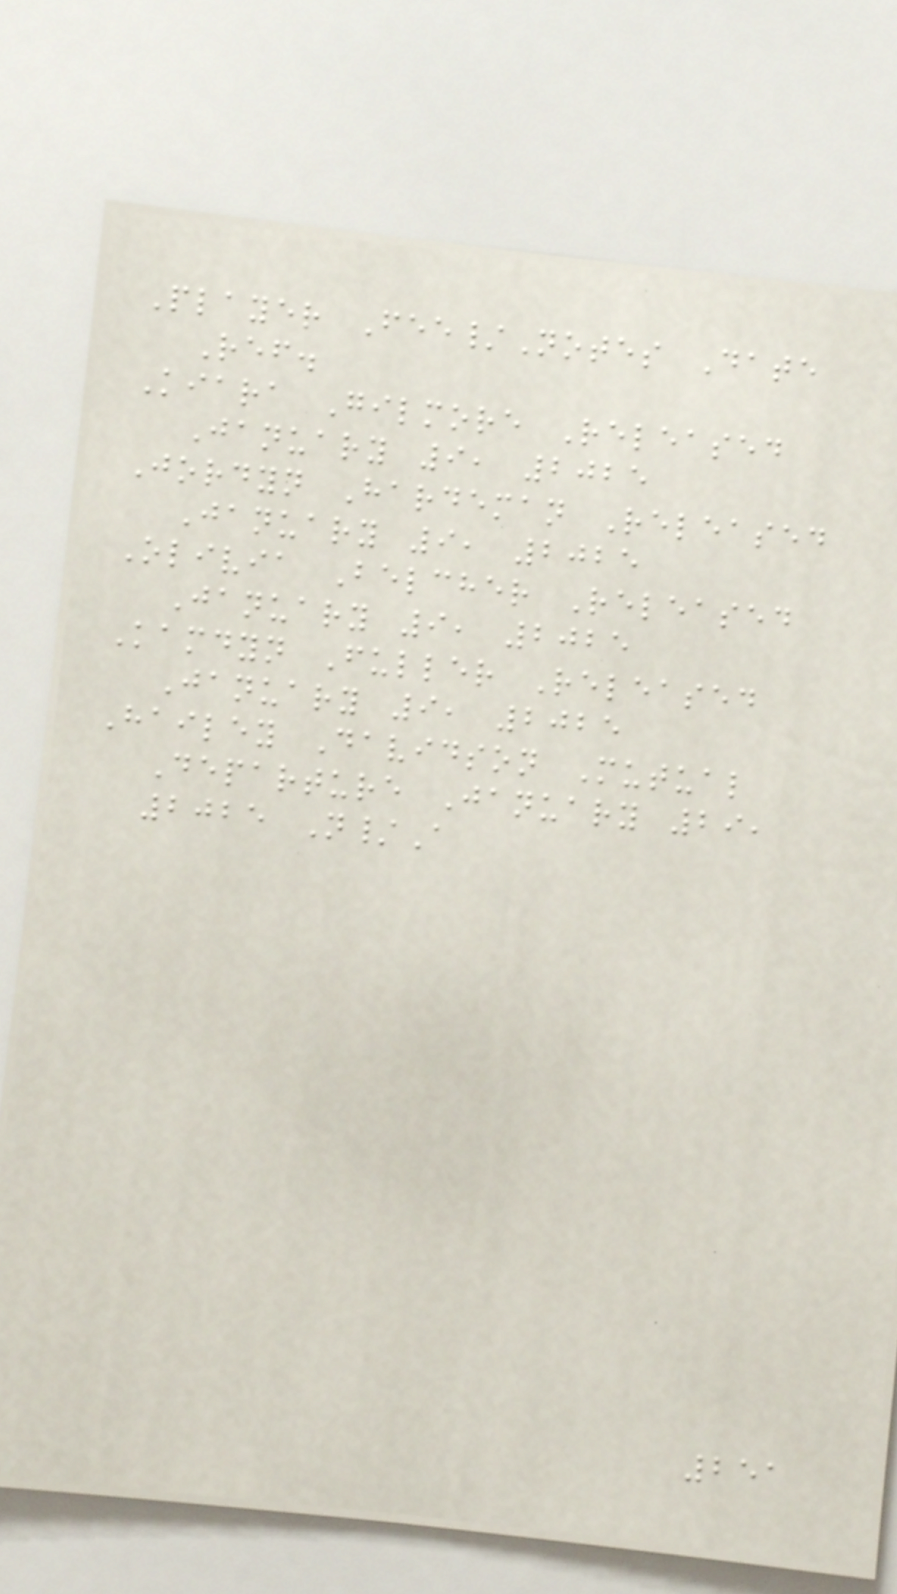Player Fee/Notes Date
Ref.
Kiara Gilmore Released
January 9, 2025
Jordyn Hardeman Released
January 9, 2025
Olivia Belcher Released
January 9, 2025
Kamdyn Fuller Released
January 9, 2025
Hailey Davidson Mutual
Departure January 29,
2025 N/A
251
